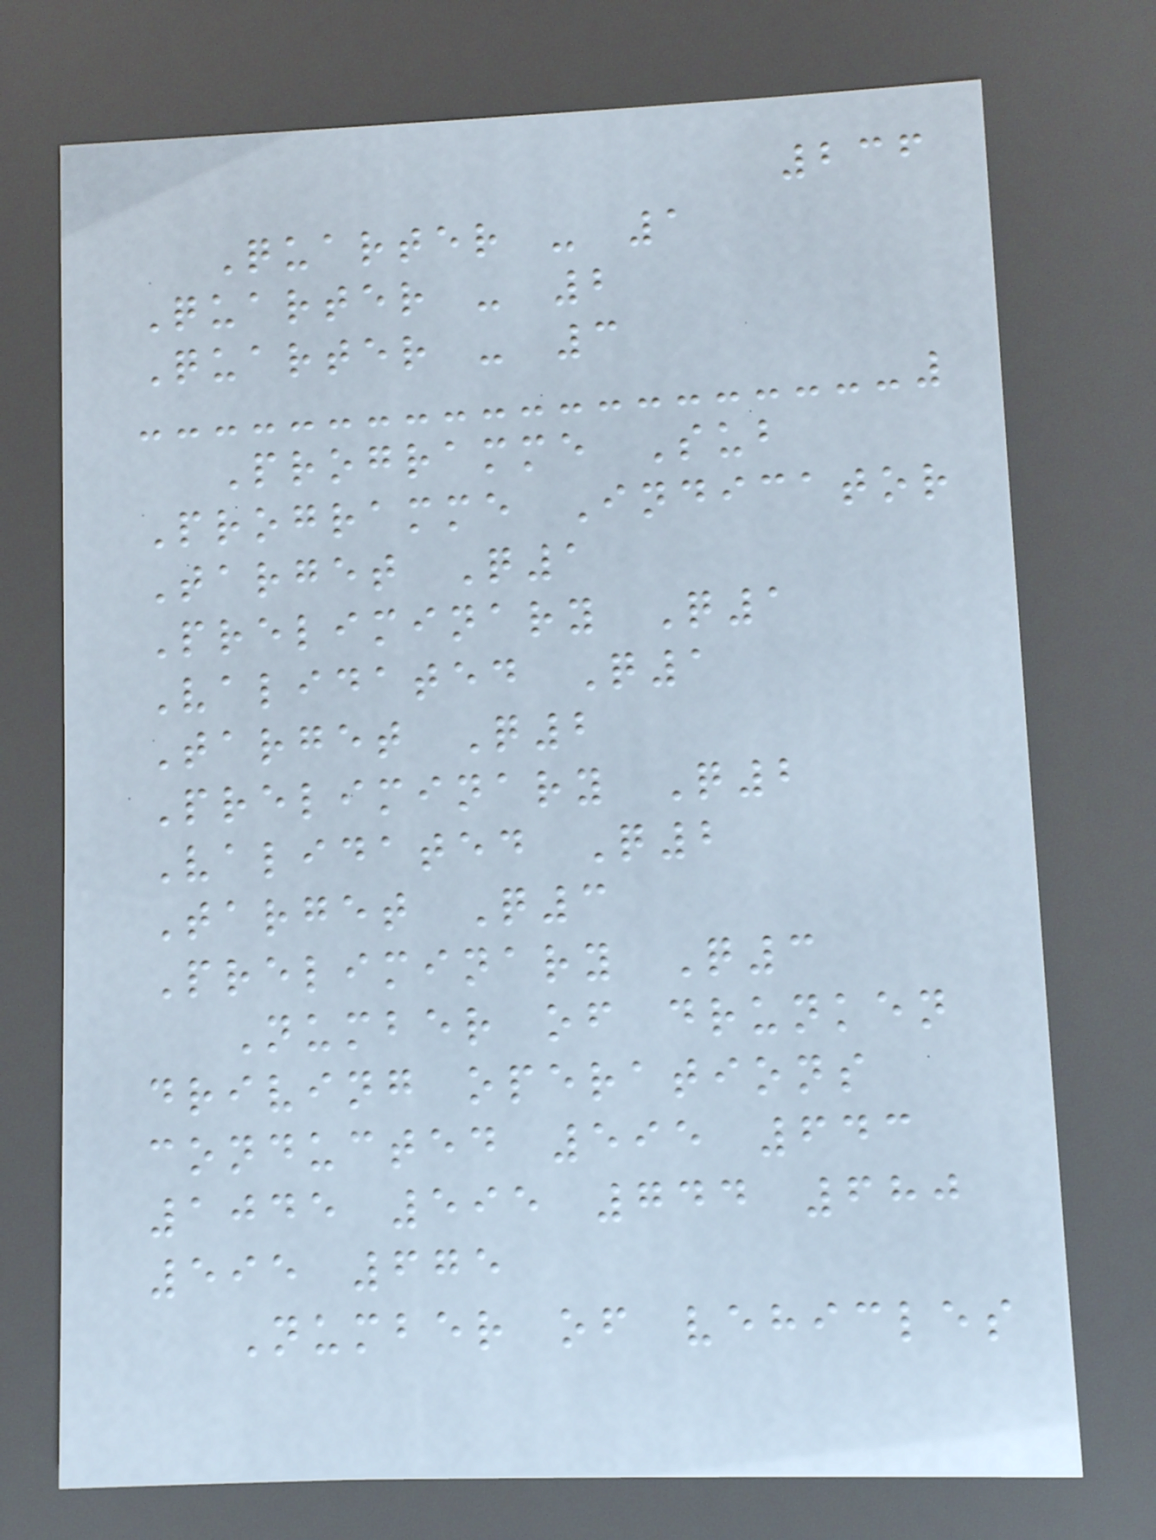236
Quarter - 1
Quarter - 2
Quarter - 3
Programme Sub
Programme Indicator
Target Q1
Preliminary Q1
Validated Q1
Target Q2
Preliminary Q2
Validated Q2
Target Q3
Preliminary Q3
Number of drunken
driving operations
conducted 595 643
1045 595 744 680
595 675
Number of vehicles
